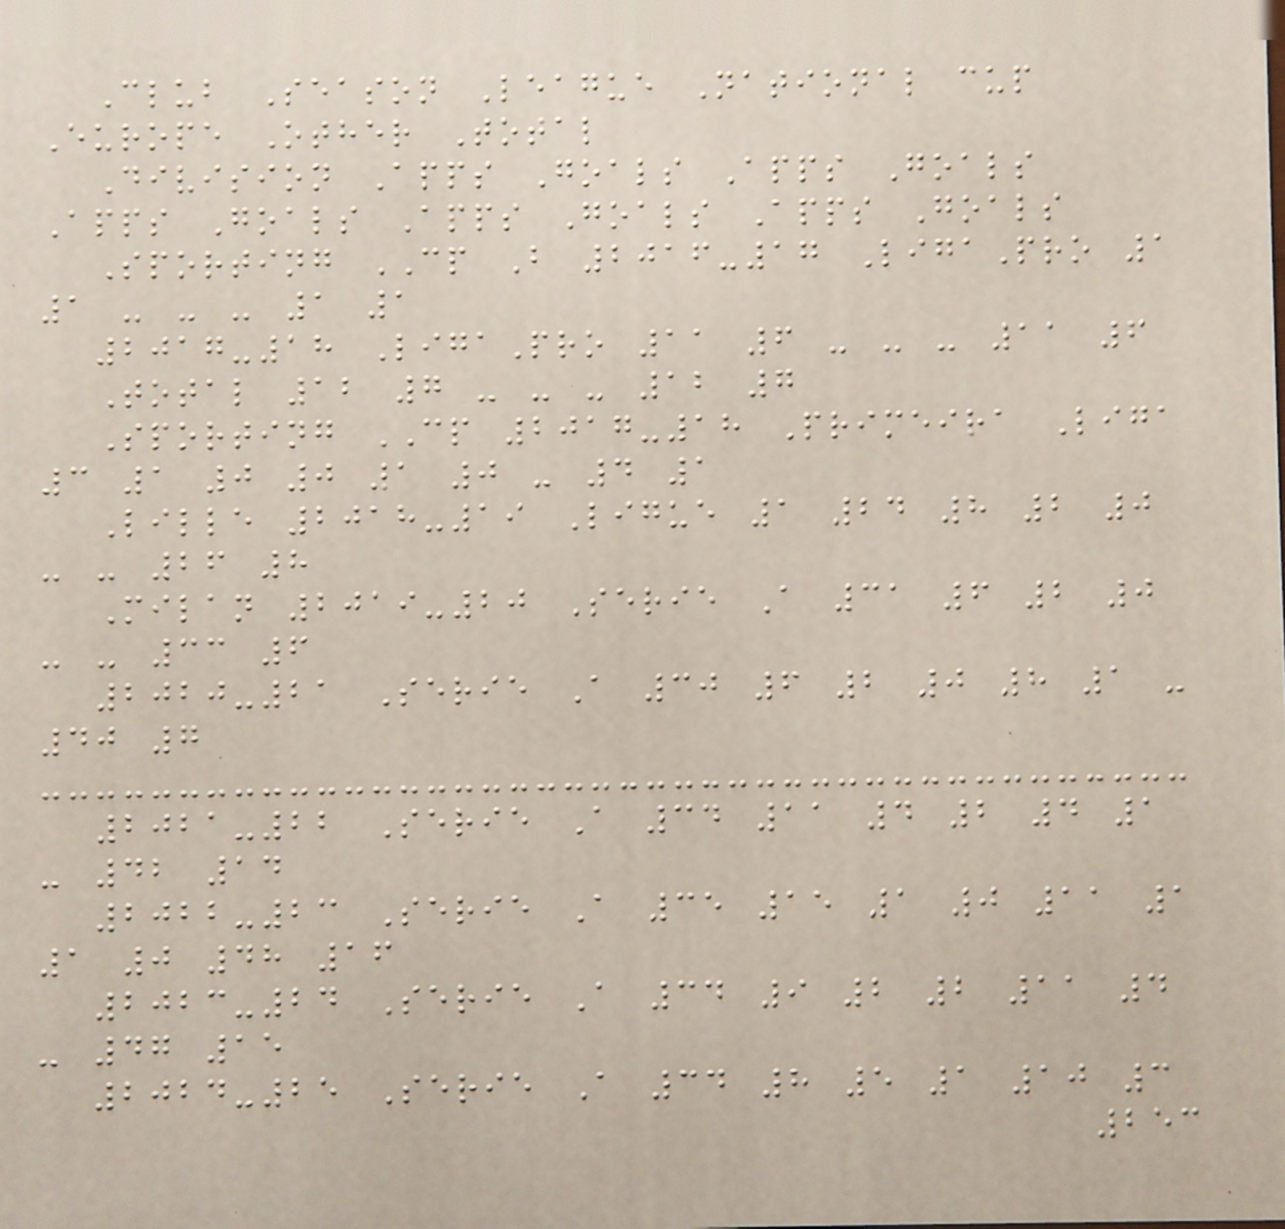Club Season League National cup
Europe Other Total
Division Apps Goals Apps Goals
Apps Goals Apps Goals Apps Goals
Sporting CP B 2016-17 LigaPro 1
1 - - - 1 1
2017-18 LigaPro 11 6 - - - 11 6
Total 12 7 - - - 12 7
Sporting CP 2017-18 Primeira Liga
3 1 0 0 1 0 - 4 1
Lille 2018-19 Ligue 1 24 8 2 0
- - 26 8
Milan 2019-20 Serie A 31 6 2 0
- - 33 6
2020-21 Serie A 30 6 2 0 8 1 -
40 7
2021-22 Serie A 34 11 4 2 4 1
- 42 14
2022-23 Serie A 35 15 1 0 11 1
1 0 48 16
2023-24 Serie A 34 9 2 2 11 4
- 47 15
2024-25 Serie A 34 8 5 1 10 3
253
